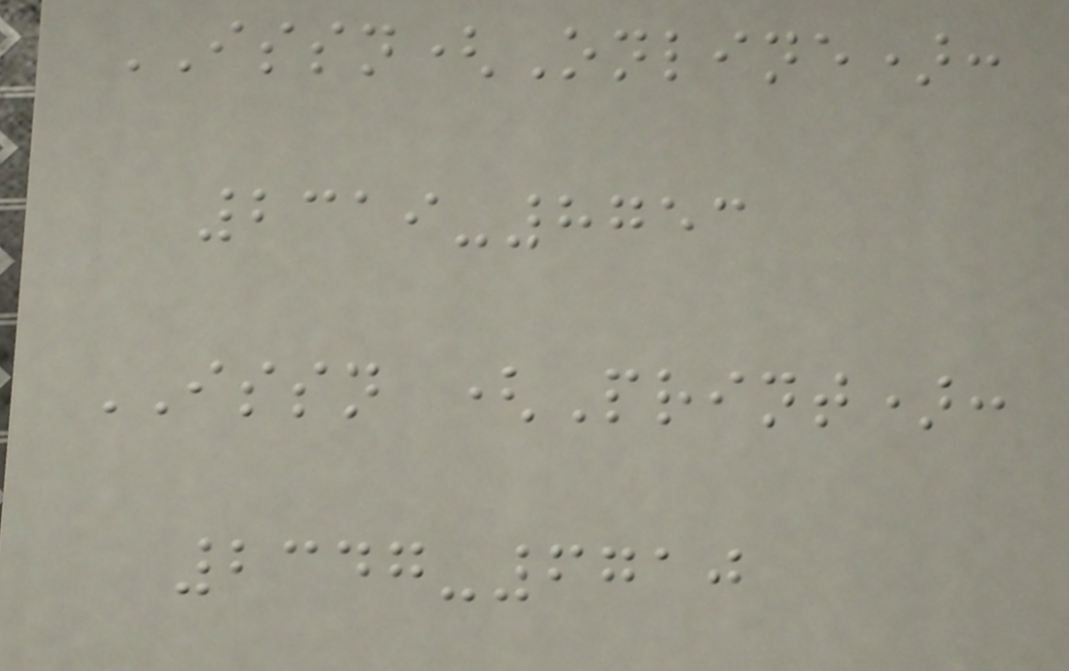ISSN(Online):
2319-8753
ISSN (Print):
2347-6710
